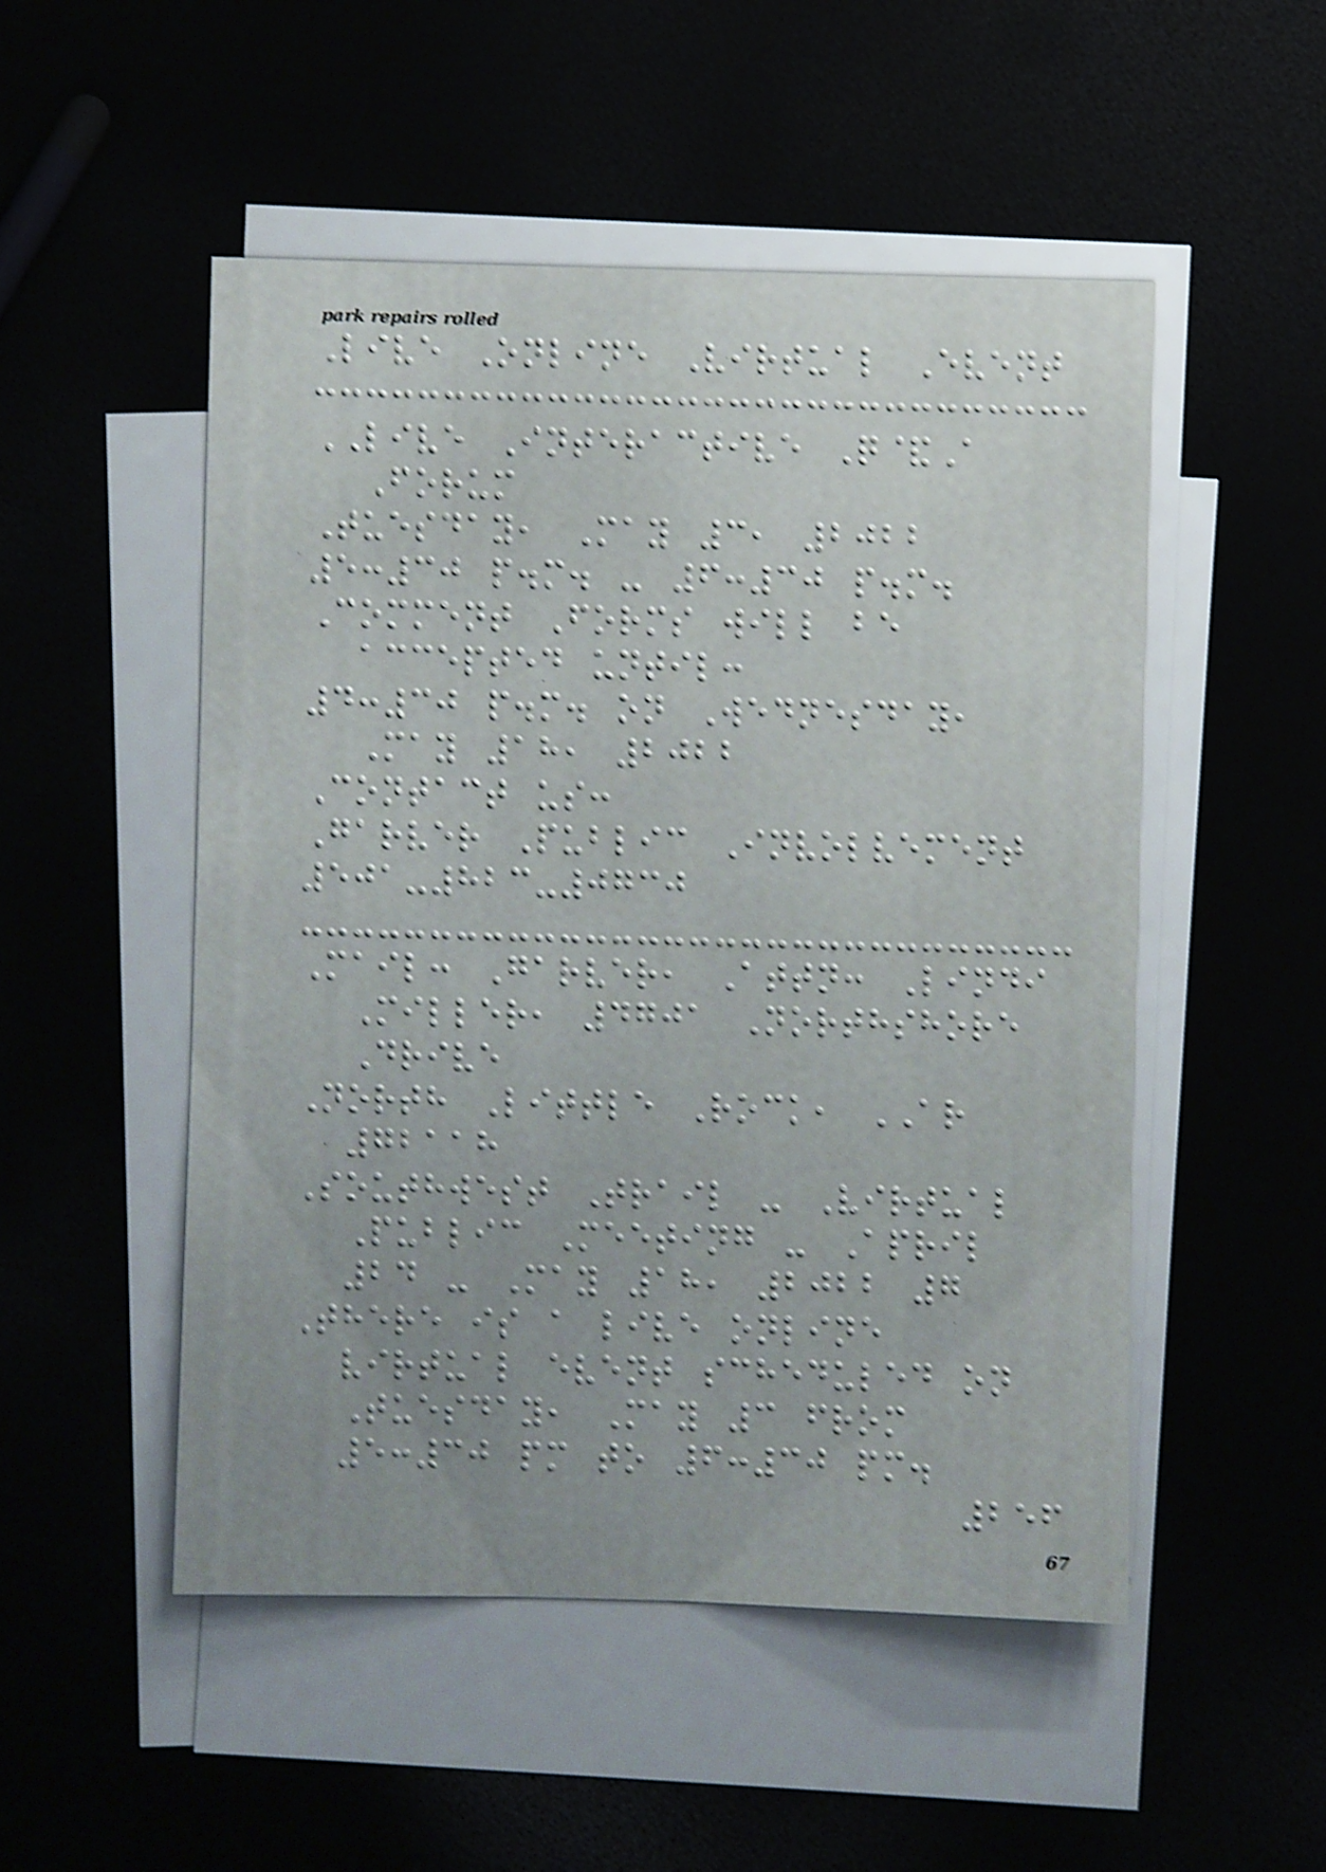Live Online Virtual Event
LIVE Interactive Q&A
Forum
Tuesday, May 3, 2022
5:30 p.m. - 6:30 p.m.
Comment Forms will be
accepted until:
4:30 p.m. on Wednesday,
May 18, 2022
Contact us:
Garver Public Involvement
501-823-0730
Mail: Garver, Attn: Lindi
Miller, 4701 Northshore
Drive
North Little Rock, AR
72118
Southwest Trail - Virtual
Public Meeting - April
24 - May 18, 2022 7
There is a live online
virtual event scheduled on
Tuesday, May 3 from
5:30 pm to 6:30 pm.
256
